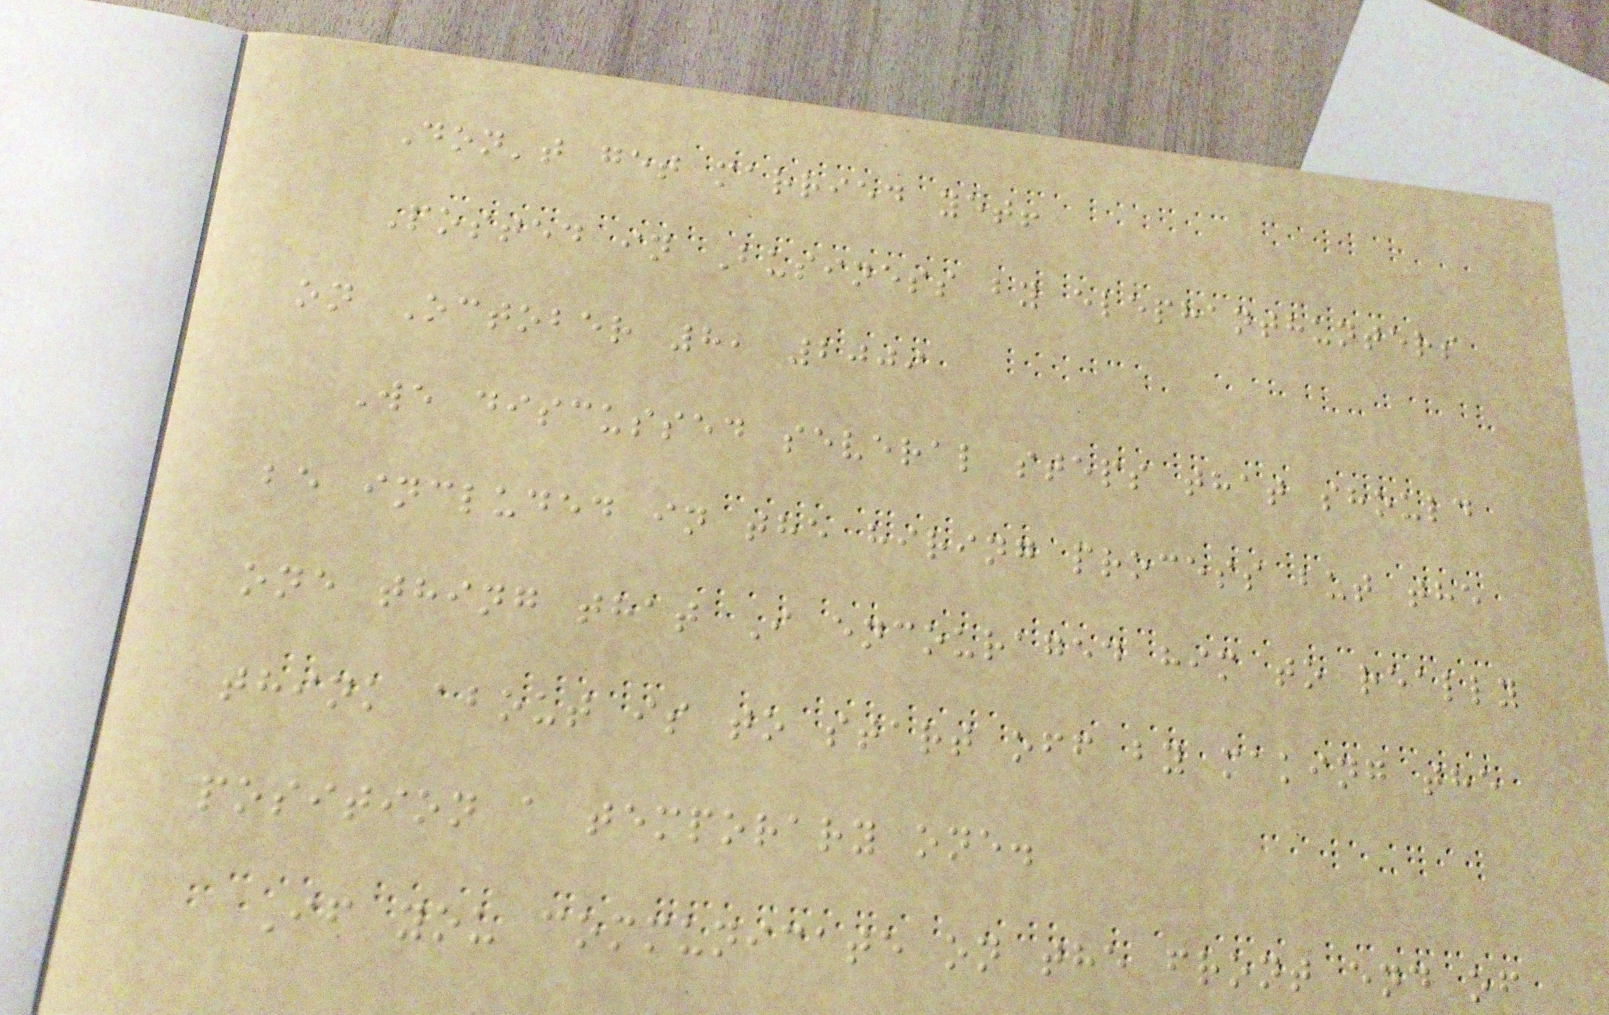Don't get married yet!
Posted in Business by elephanthunters
on October 8, 2009
We discussed several steps that should
be included in the hiring process but the
one thing that I encouraged him to really
think about is to start off by making the
position a temporary one.
If you communicate on the front end of
